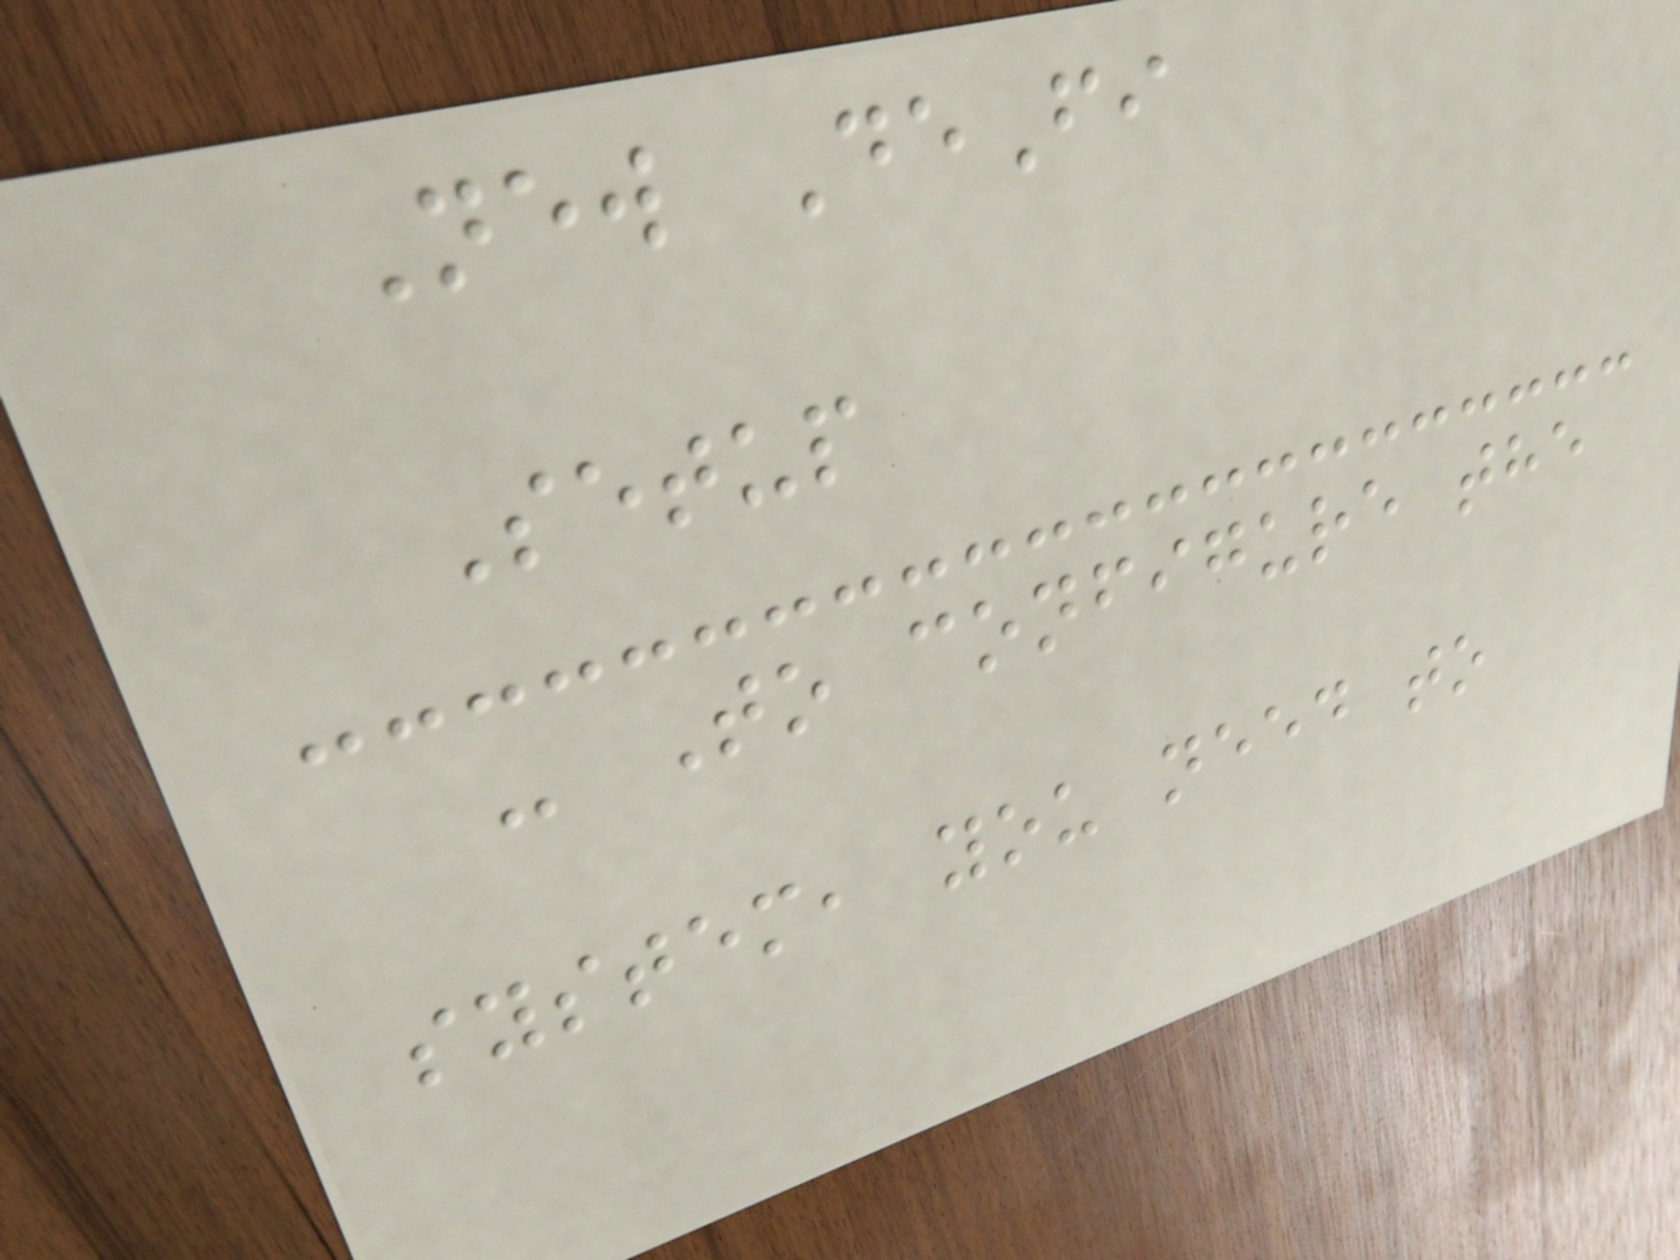New DeFi
Setup
- To configure the
system, you need to
